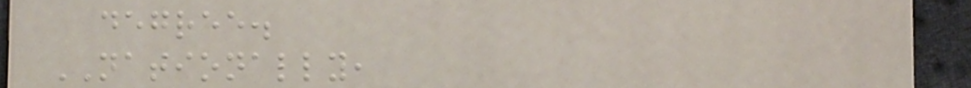degree.
NATIONALLY,
